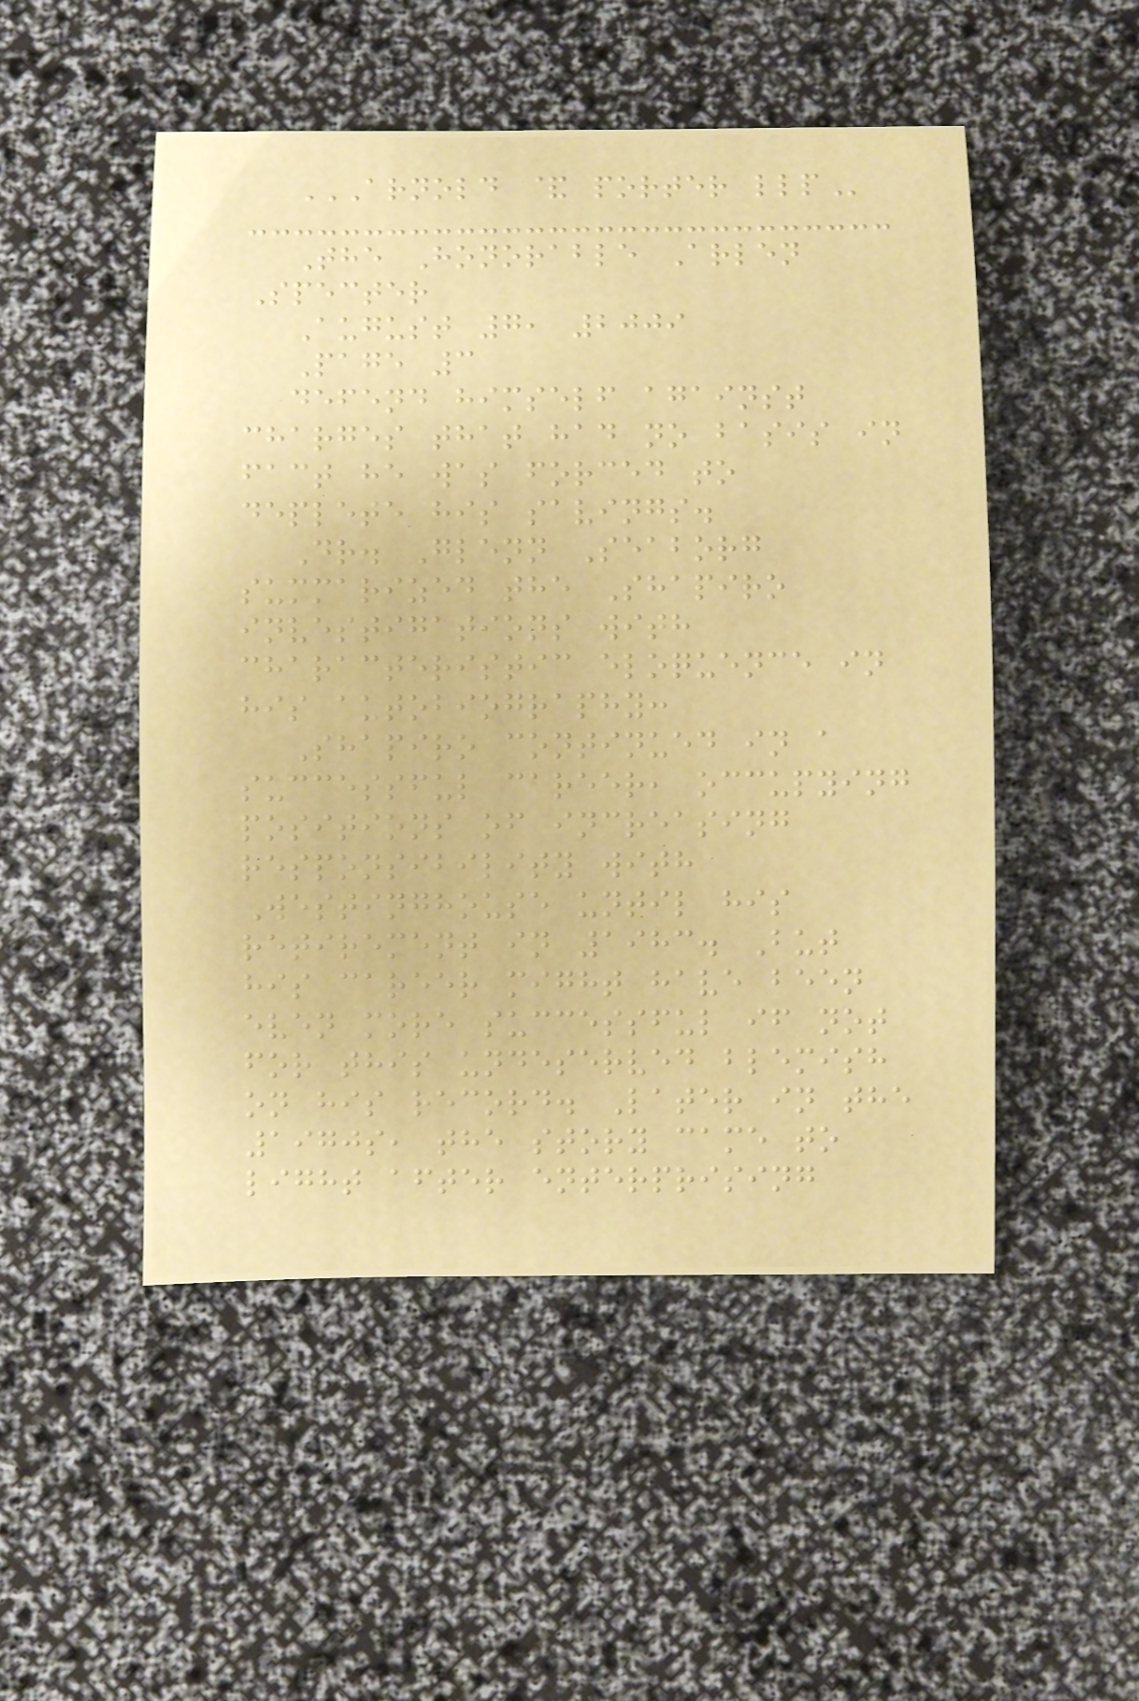ARNOLD & PORTER LLP
The Honorable Arlen
Specter
August 7, 2009
Page 3
defend himself against
charges that had no basis in
fact he was forced to
deplete his savings.
Dr. Glenn Seaborg
summarized the Shapiro
investigations with
characteristic eloquence in
his autobiography:
Shapiro continued in a
successful career, occupying
positions of increasing
responsibility with
Westinghouse until his
retirement in 1983. But
his career might have been
even more successful if not
for this undeserved blemish
on his record. Later in the
1970s, the story came to
light after enterprising
